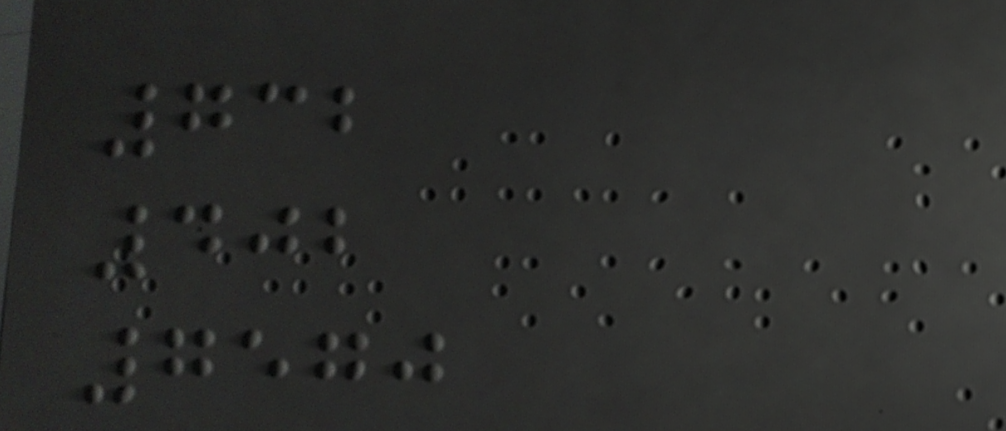732
402
7570
